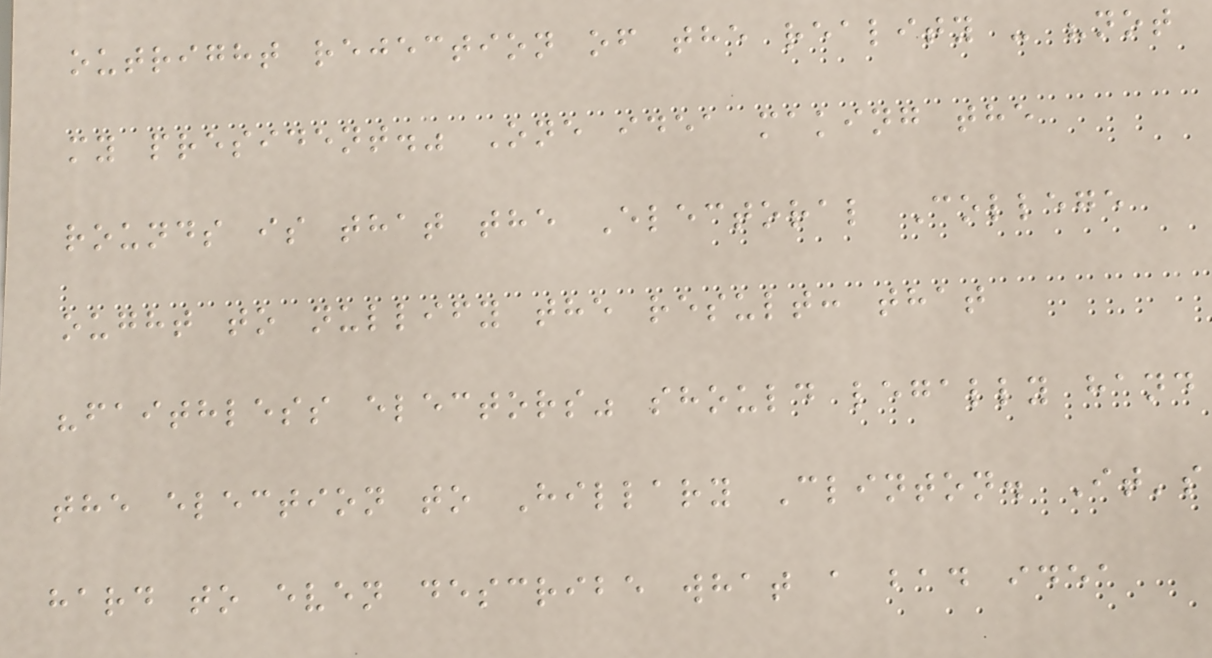outright rejection of the reality - "not
my president." One idea making the
rounds is that the Electoral College
ought to nullify the result: that
"faithless electors" should legally hand
the election to Hillary Clinton. It's
hard to even describe what a bad idea
